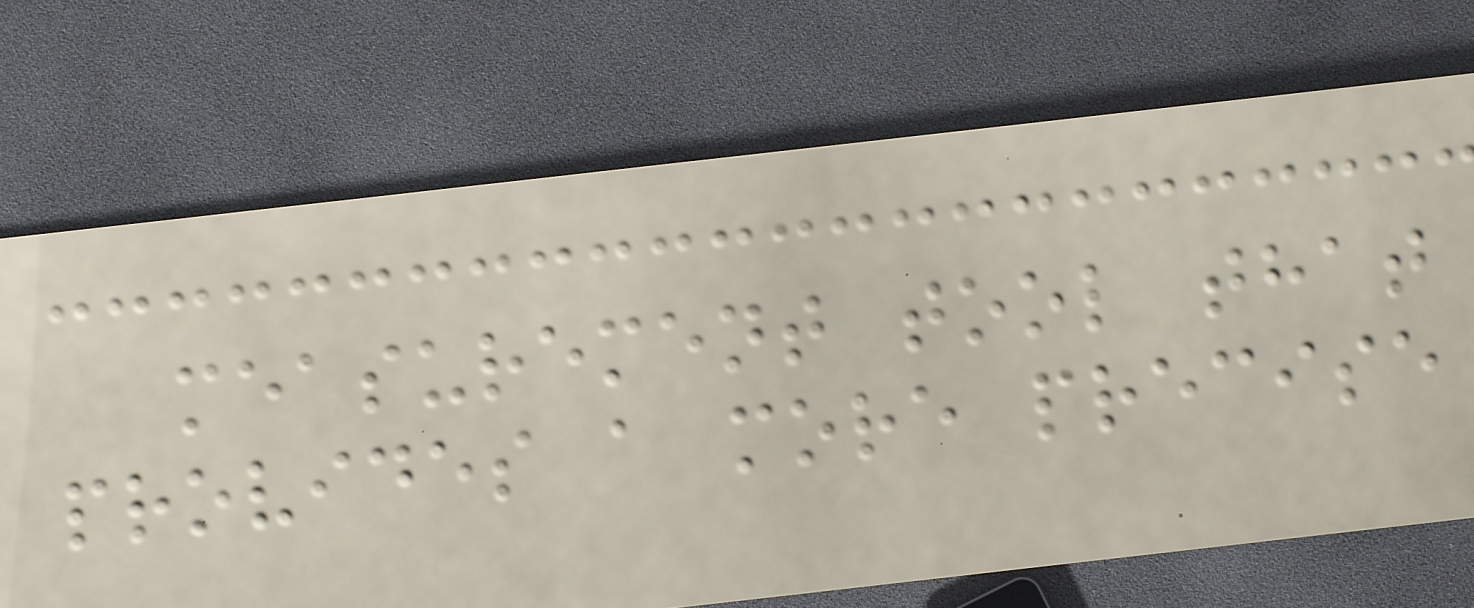measurement tool that
provides a more precise
